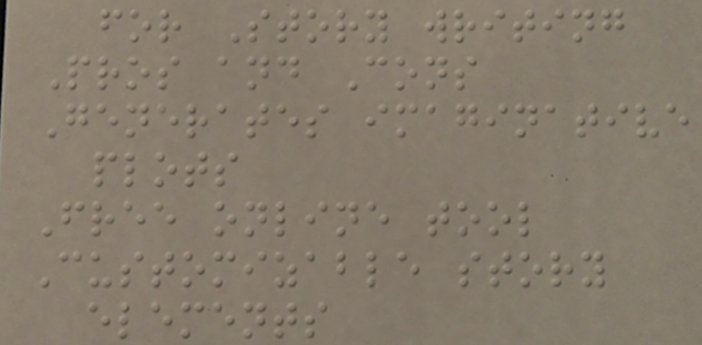for Story writing
Pros and Cons
Generates imaginative
plots
Free online tool
Customizable story
elements
